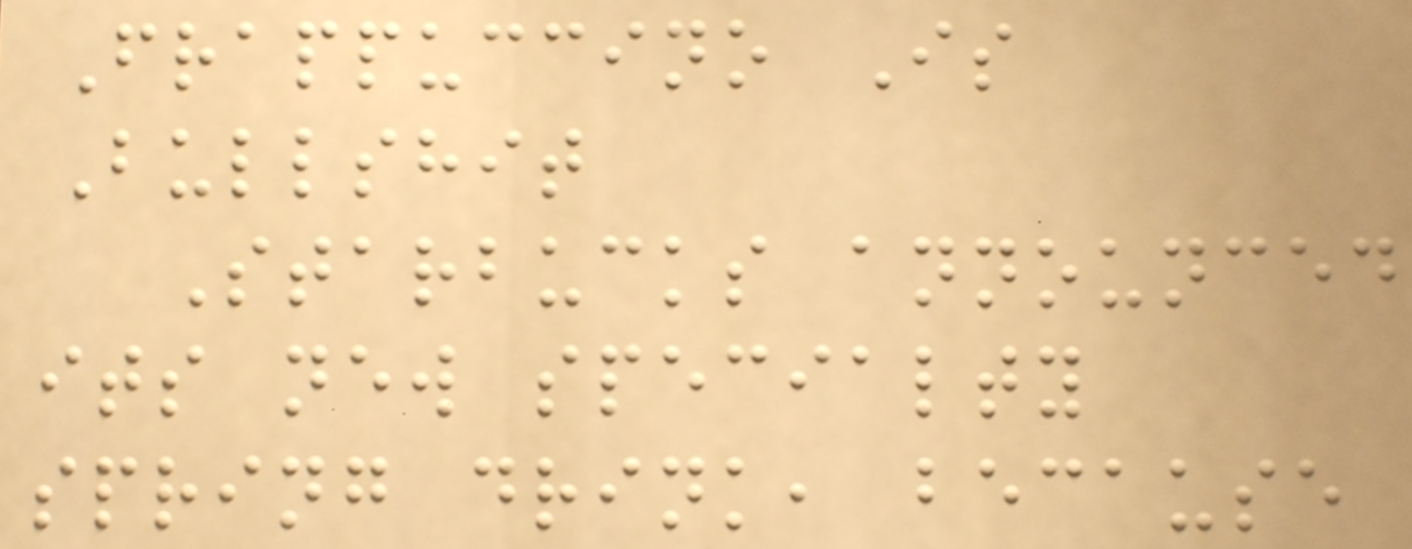Frappuccino Is
Bullshit
Starbucks announced
its new specialty
spring drink, because
